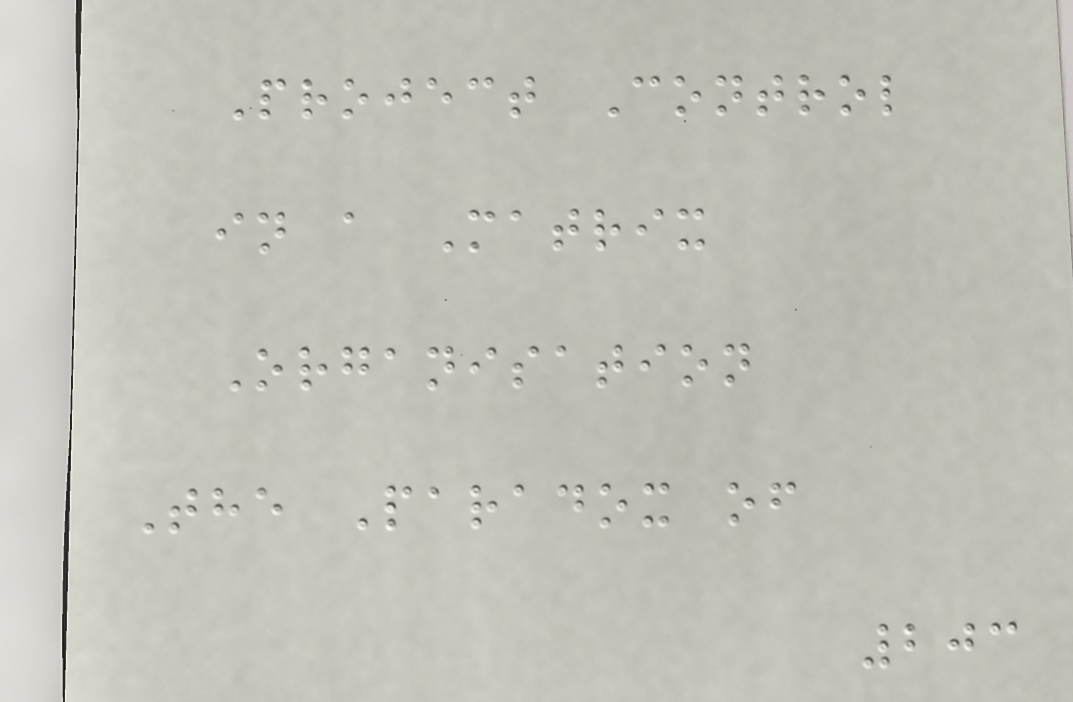Project Control
in a Matrix
Organisation
The Paradox of
203
